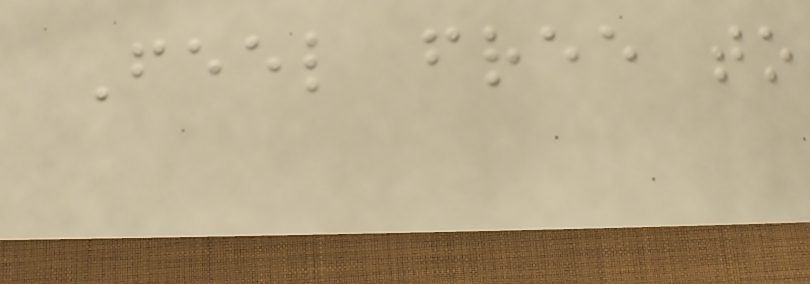Feel free to
